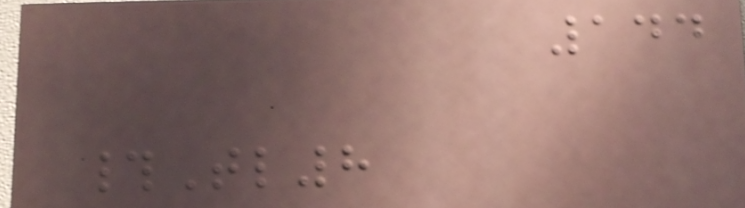144
#Tl8
